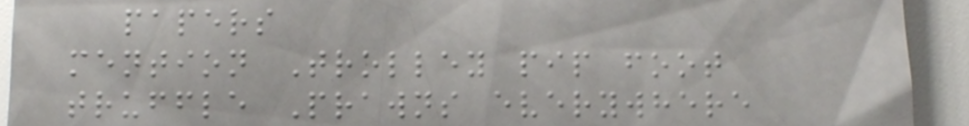papers
mention Trolley pip foot
truffle Prawns everywhere
